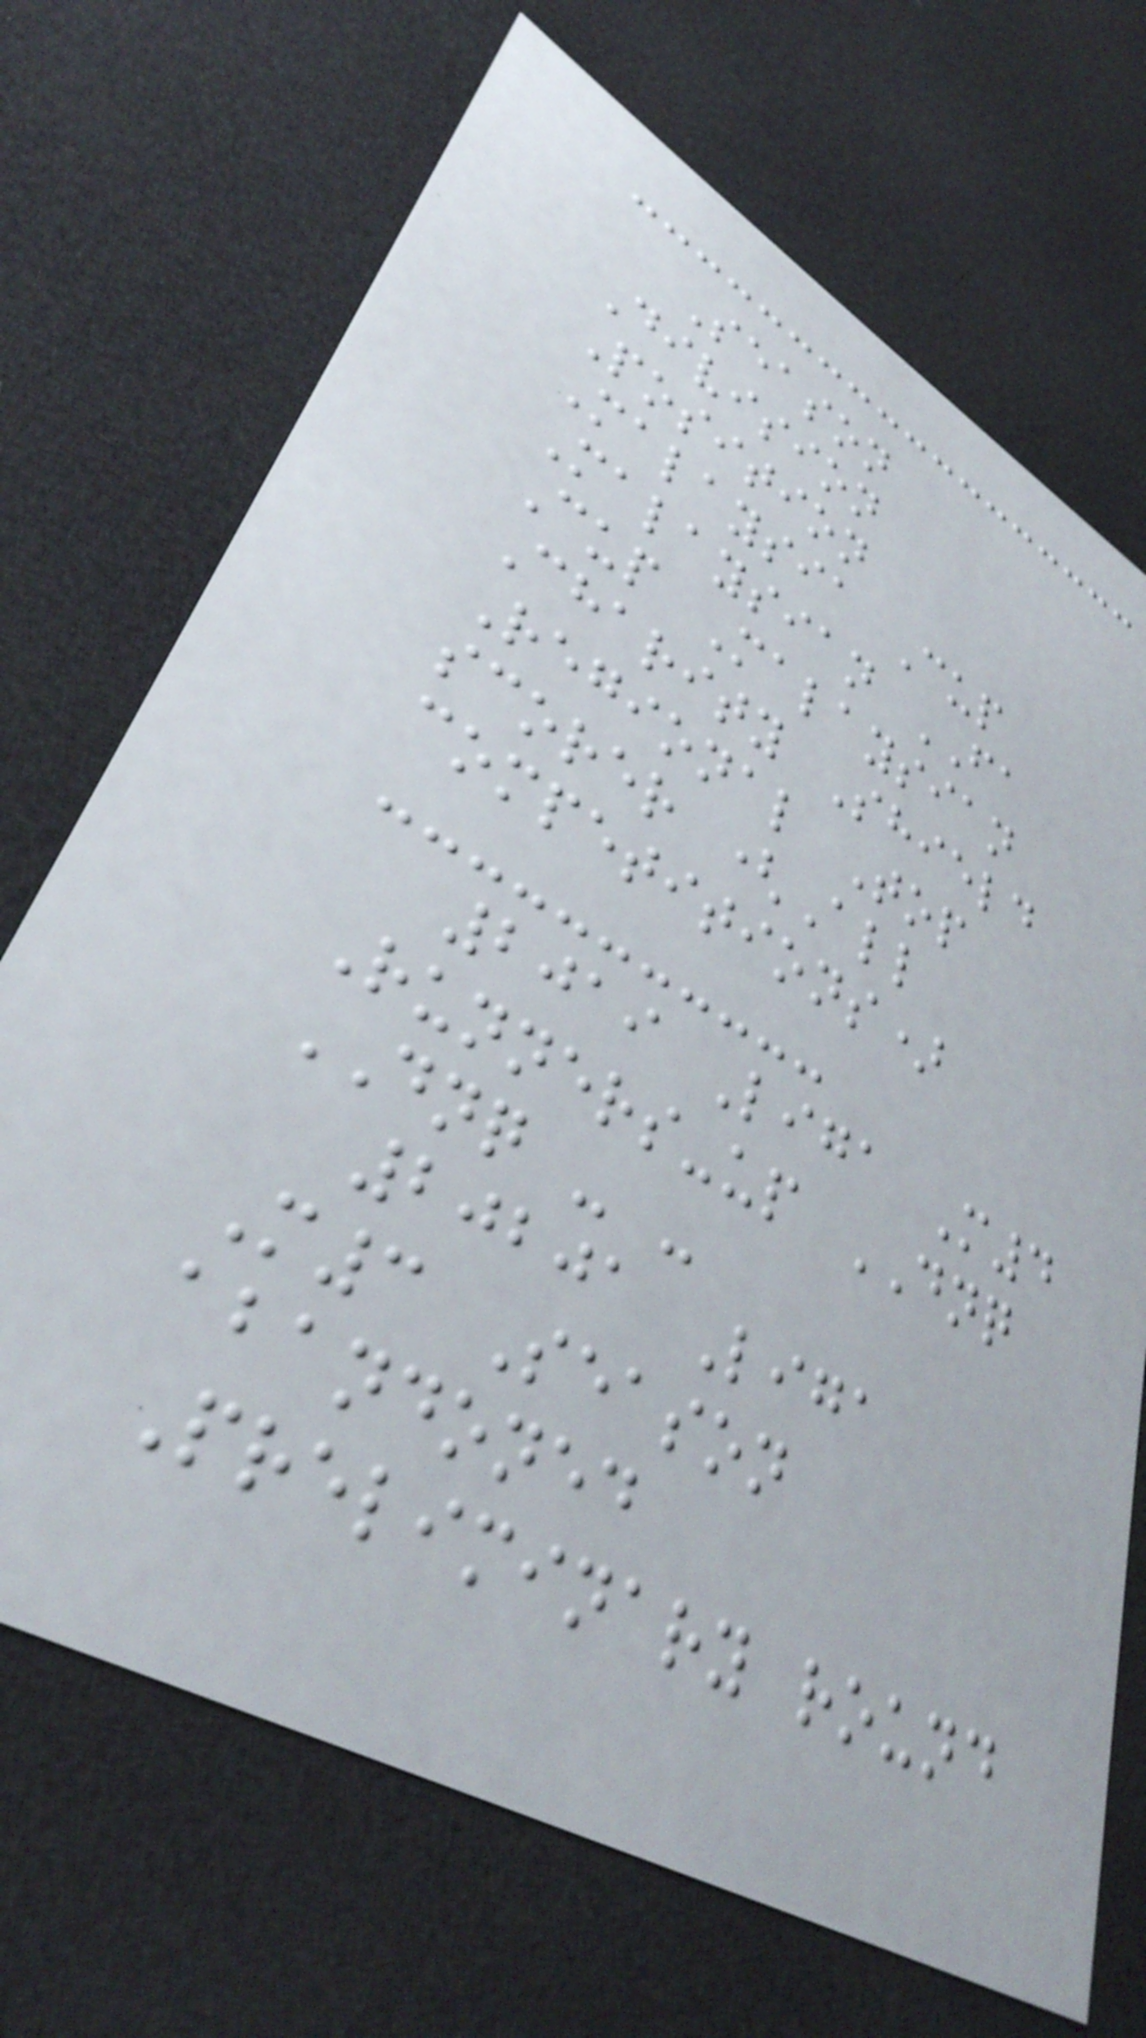Season
Division
Position
Malaysia Cup
Malaysian FA
Cup Malaysian
Charity Shield
Regional Top
scorer (All
competitions)
2019 Liga M4
Runners-up DNQ
DNQ - -
20201 Liga
M3 Season
abandoned
Preliminary round
